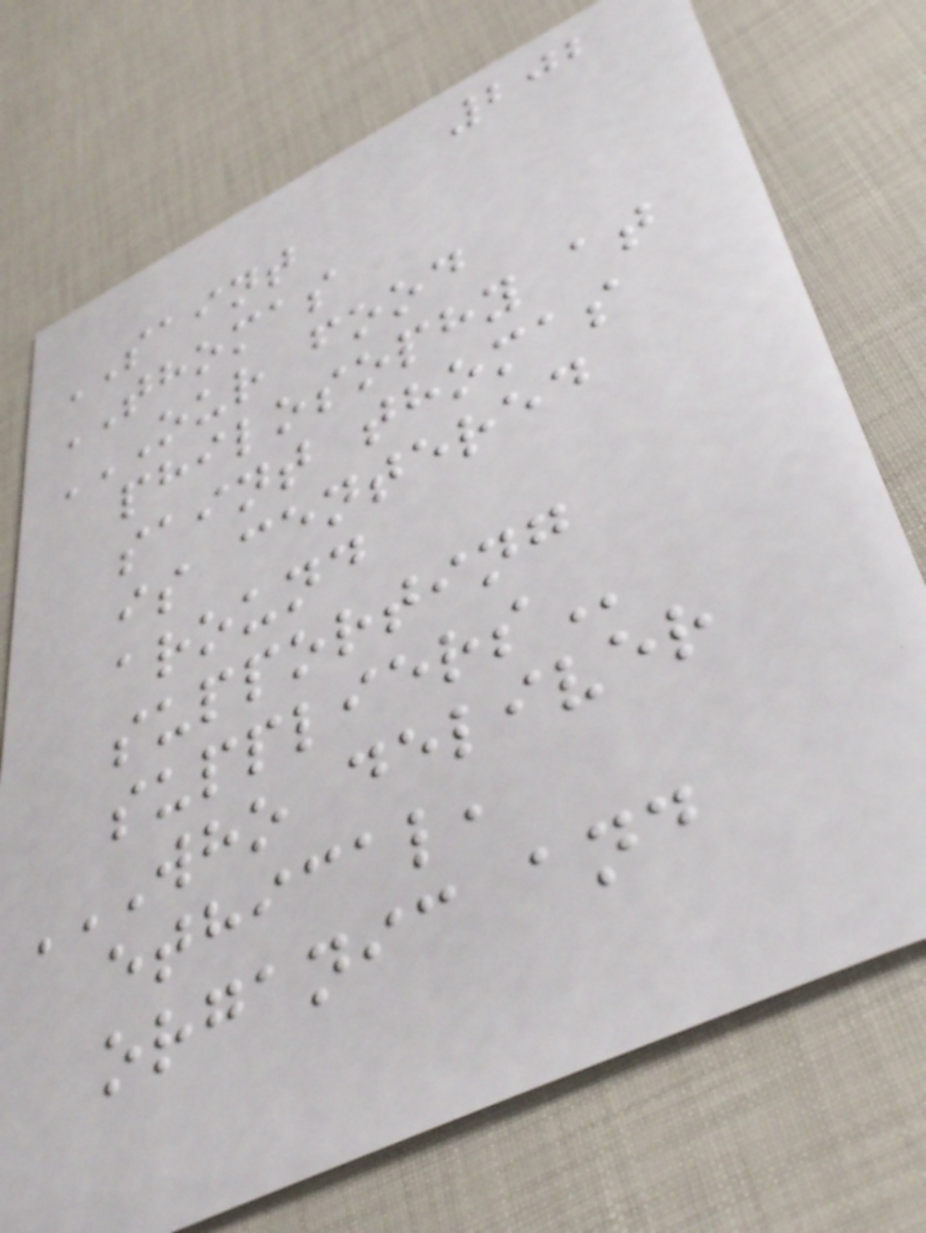202
SAINT
THOMAS
OUR FOOD
PHILOSOPHY AT
SAINT THOMAS
IS CENTERED
AROUND
SUPPORTING
SUPPLIERS
WHO DELIVER
ETHICAL,
ORGANIC AND
